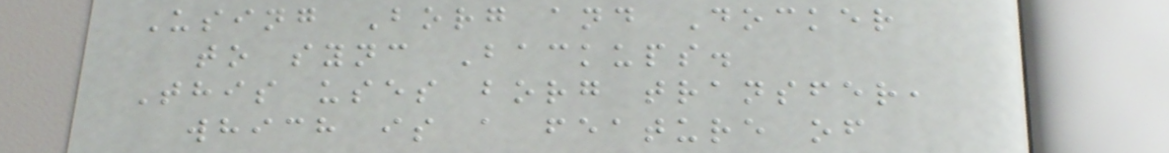Using Borg and Docker
to sync Backups.
This uses borg transfer,
which is a feature of
